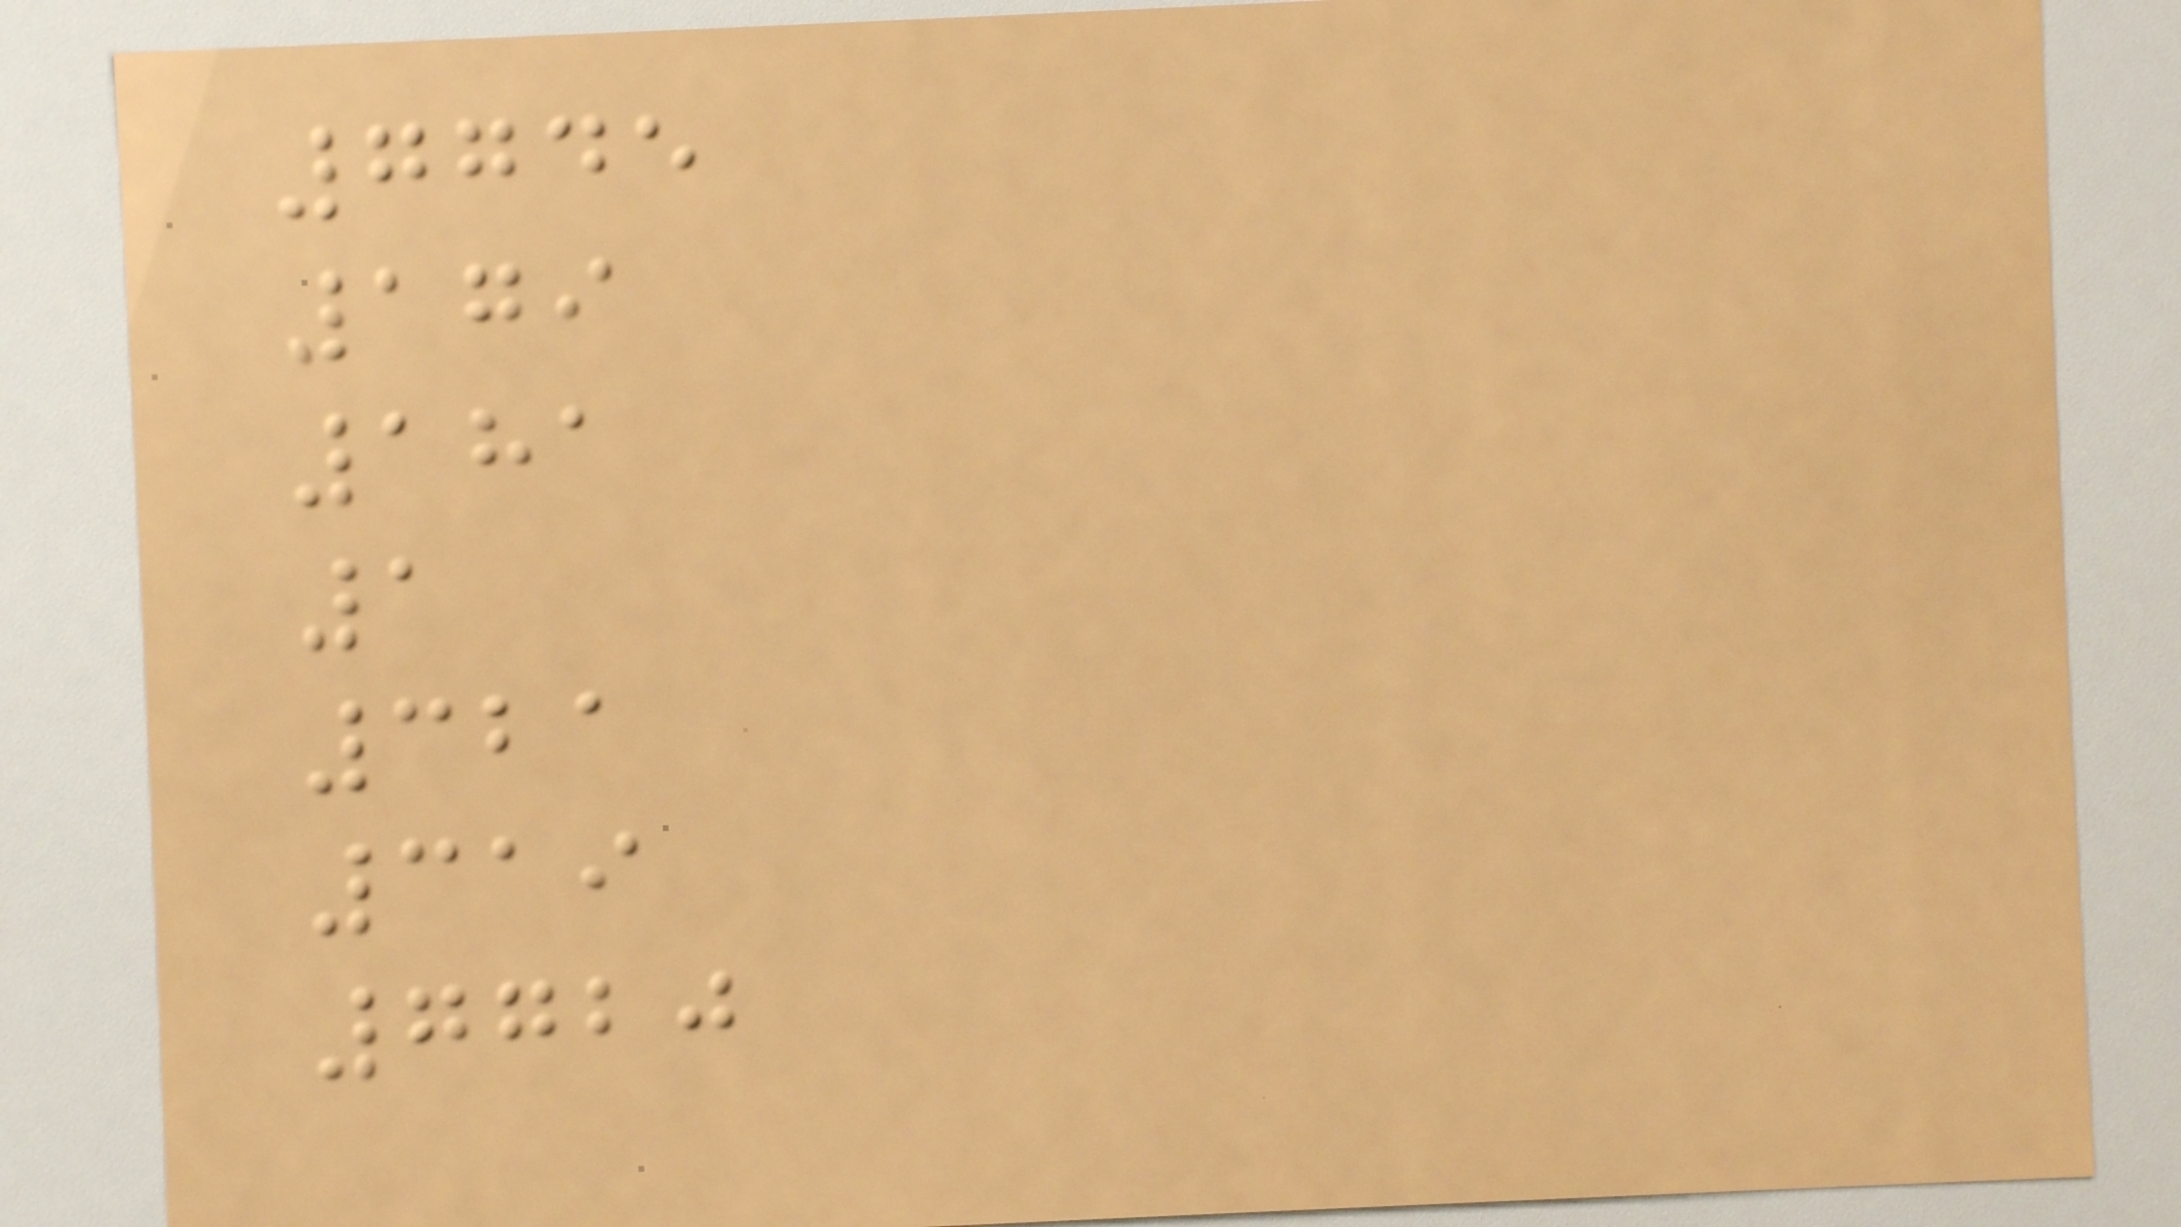7745
179
181
1
321
319
7720
